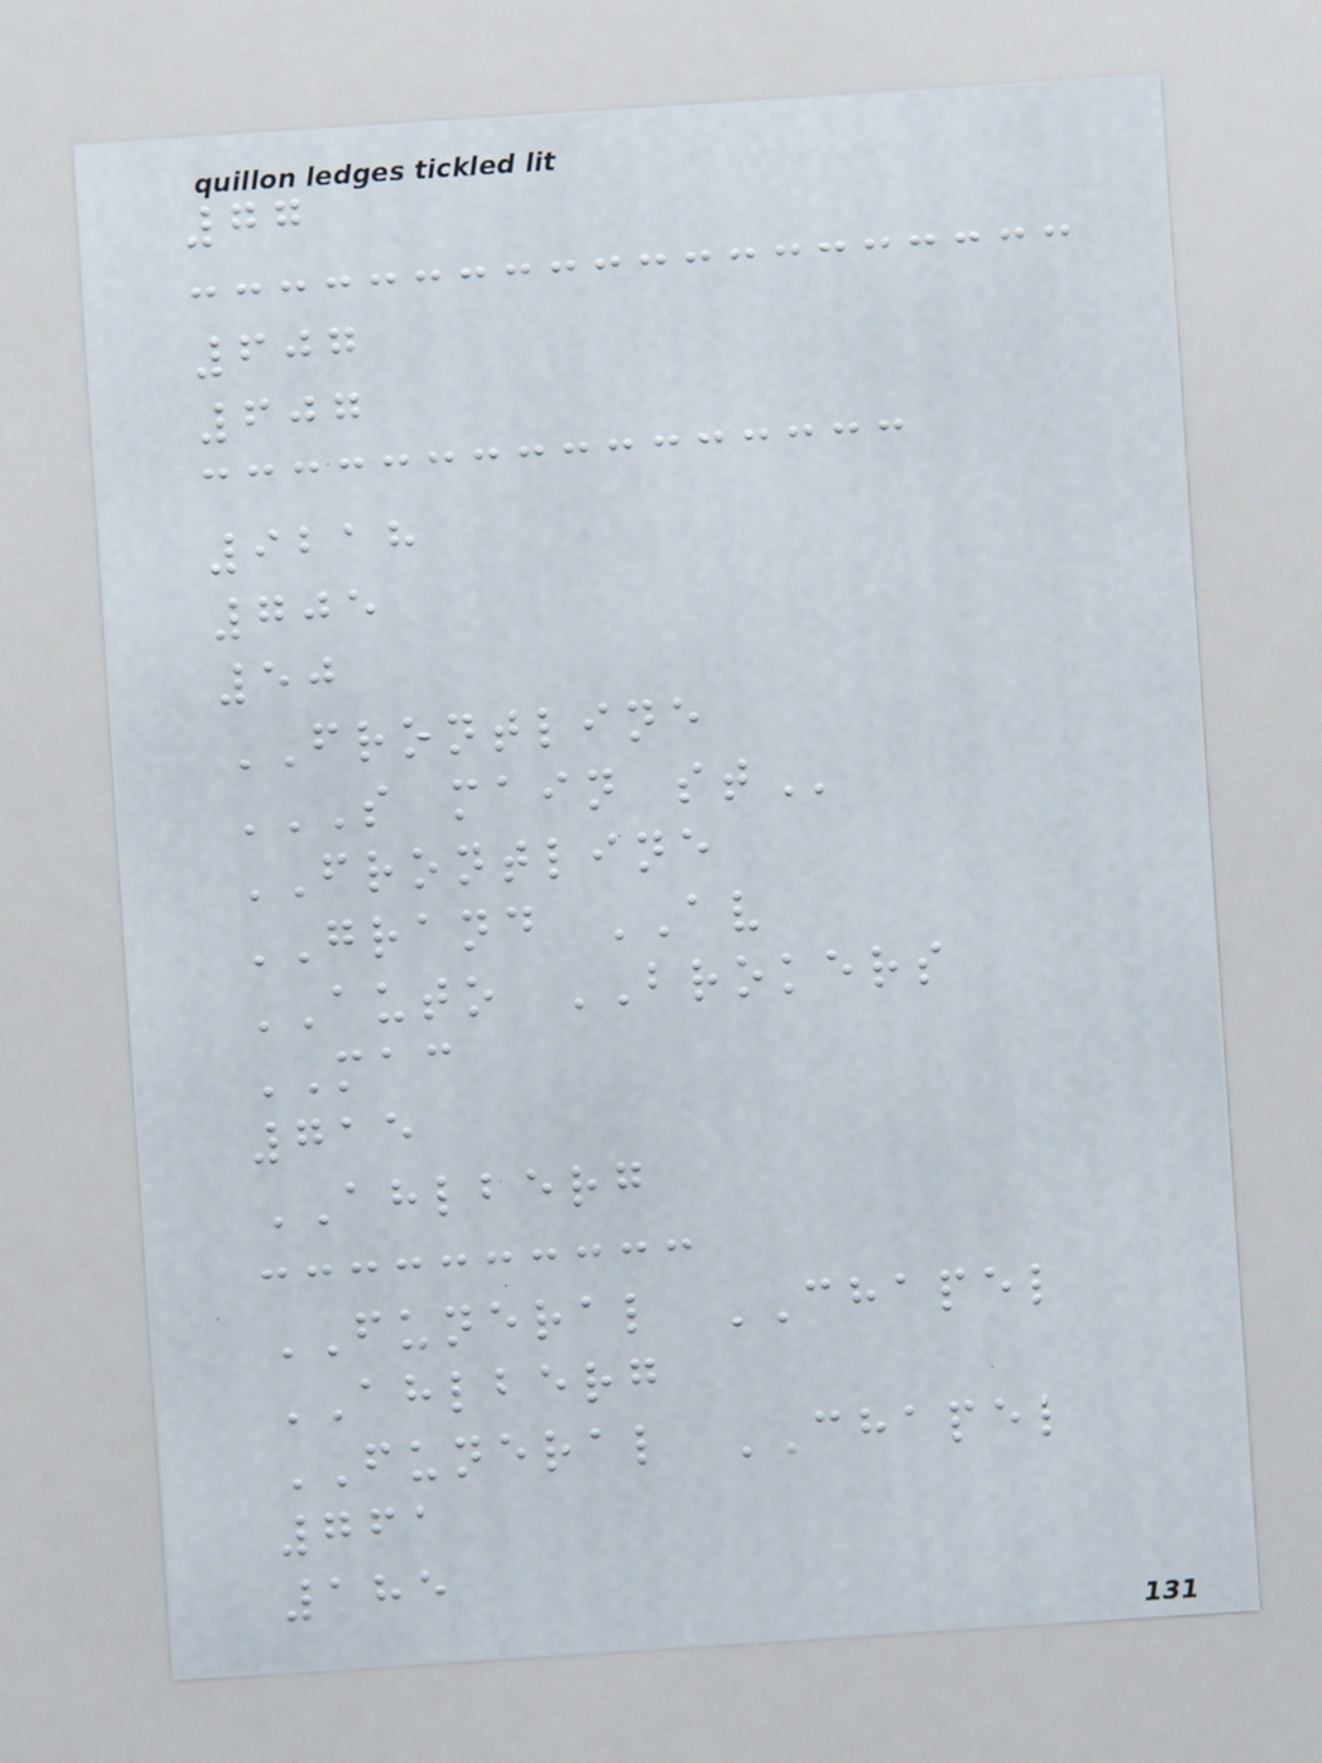77
607
607
9218
705
50
FRONTLINE
S MAIN ST
FRONTLINE
GRAND AV
AUTO BROKERS
MAC
715
AHLBERG
FUNERAL CHAPEL
AHLBERG
FUNERAL CHAPEL
761
185
